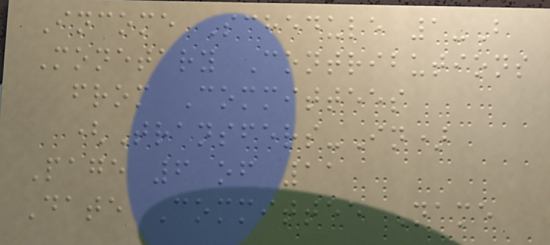Income Schedule 1-B
Monetary Contributions
from Committees
(Transfers-In)
Page 6 of 11
Date Committee Name
